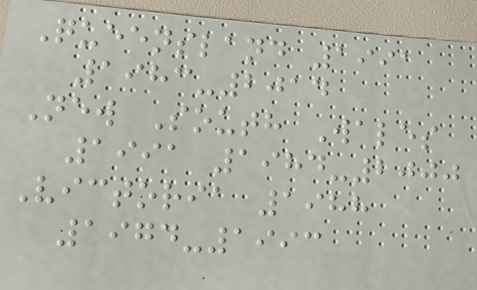Queensland 1991
1983-2014
New South Wales
1991 1984-2000
Victoria 1988
1974-1993
